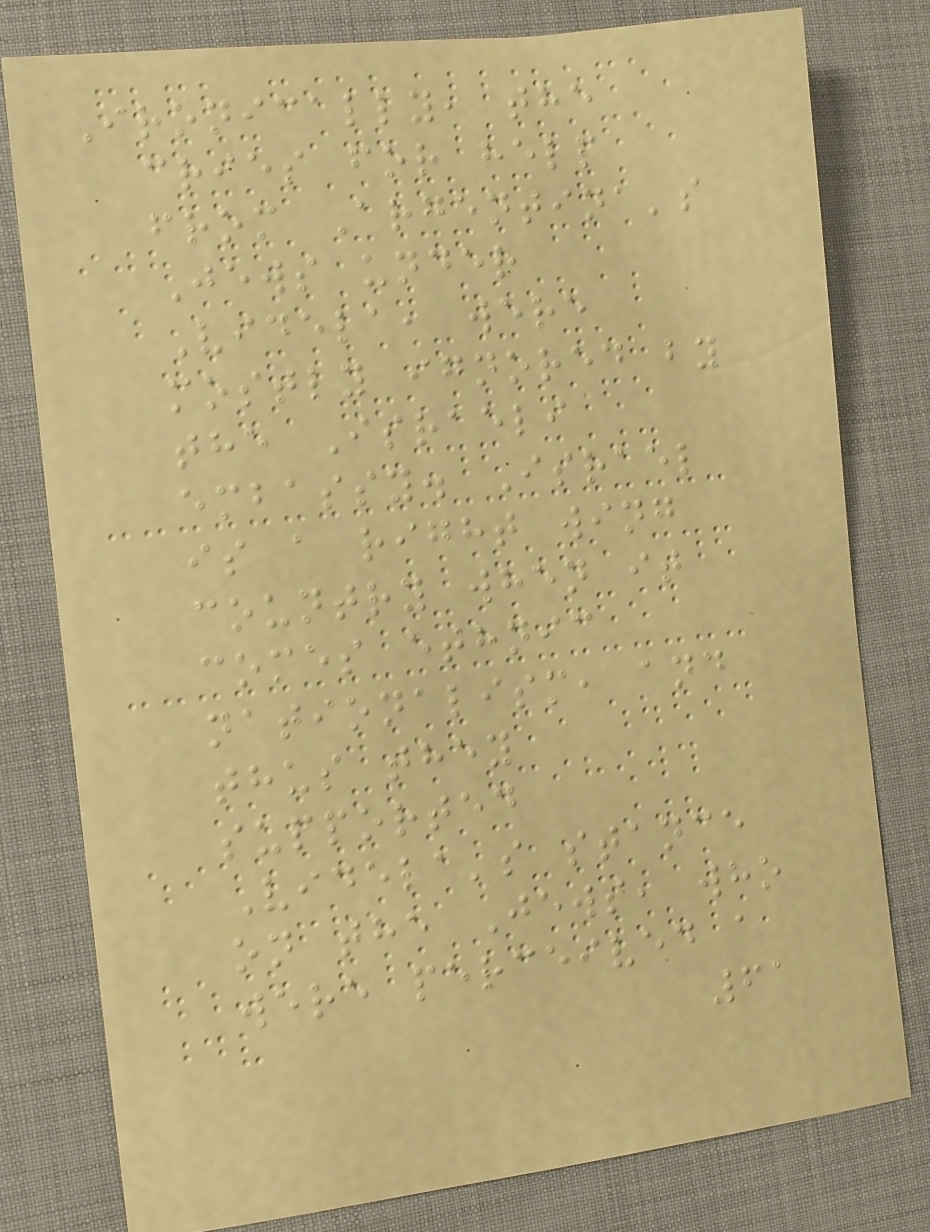Ironically, the
cries for help
from Argentina's
Jews under
Videla, were
mostly ignored by
the Israeli
embassy. Israel
is a right wing
country when it
comes ethnic
nationalism, and
thus they
supported
Videla's stance
on the Jews, who
were perceived a
61
